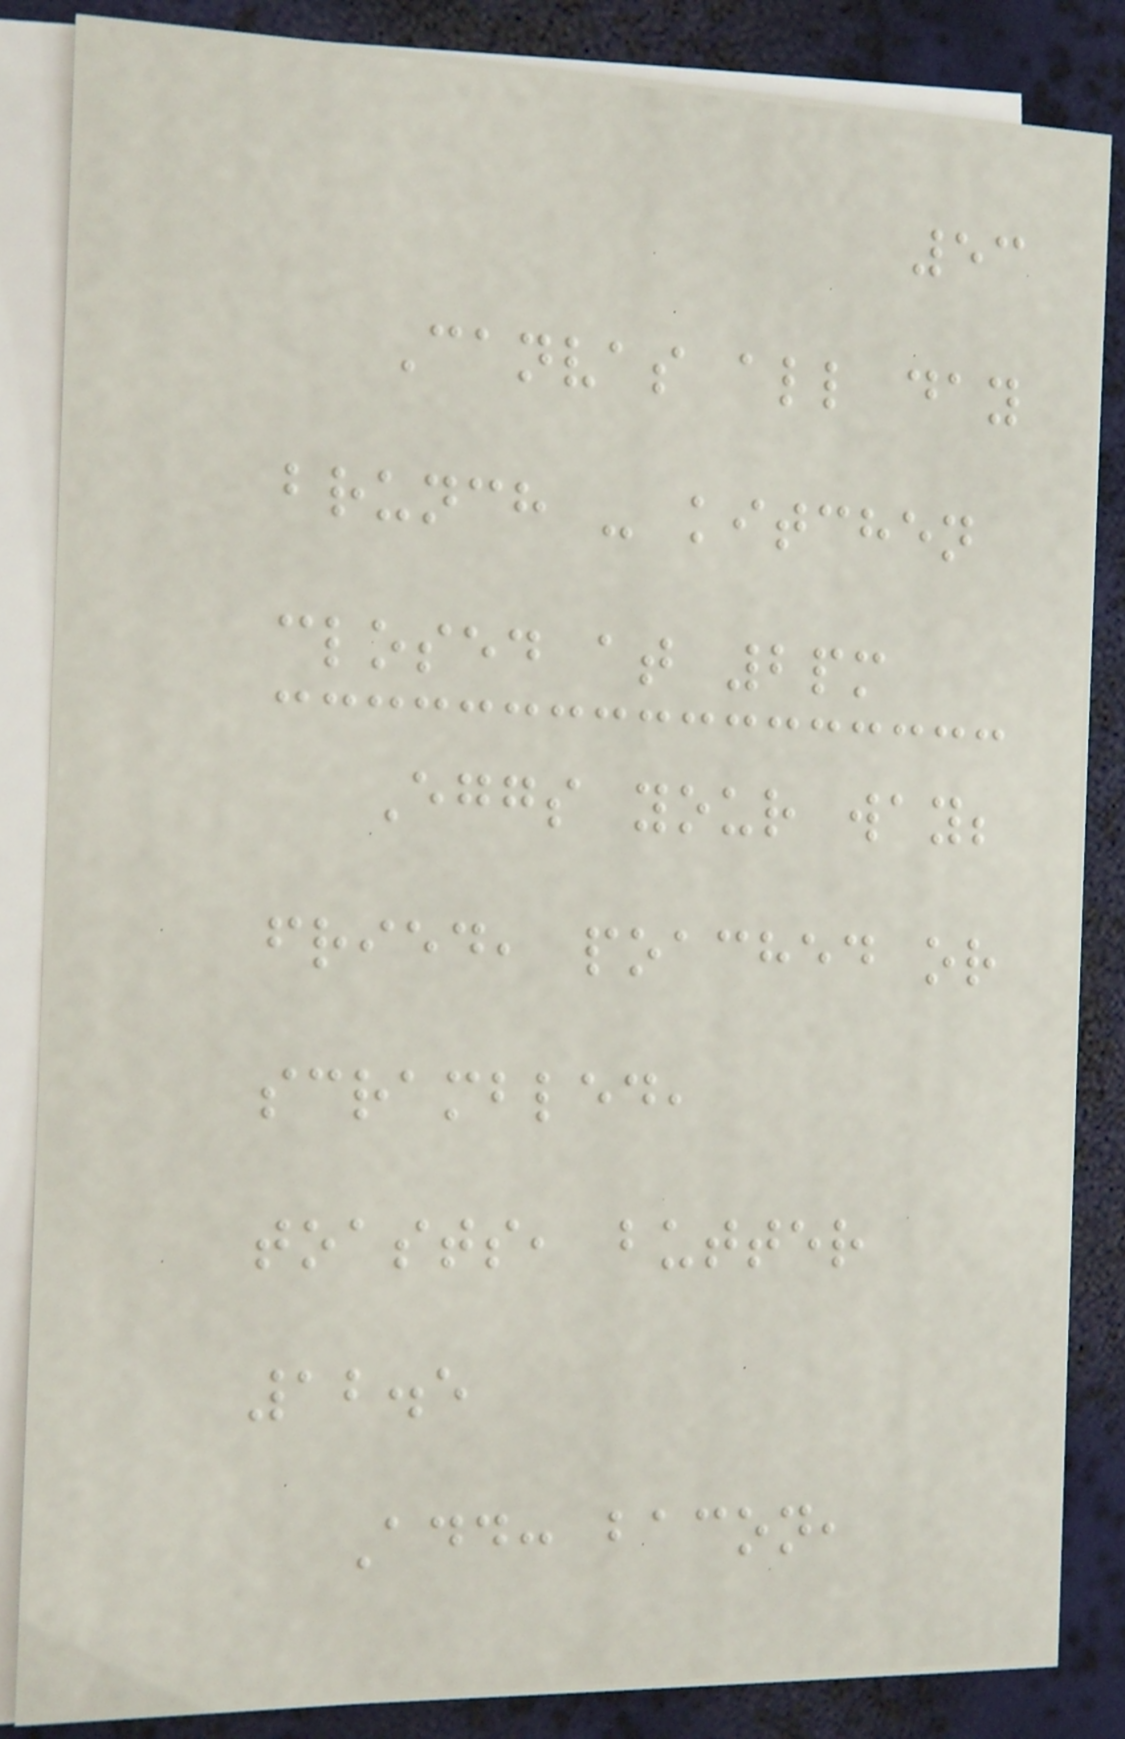53
Canvas all day
brunch - kitchen
closed at 2pm
Eggs your way;
fried, poached or
scrambled,
toasts, butter
12.5
Add: bacon,
